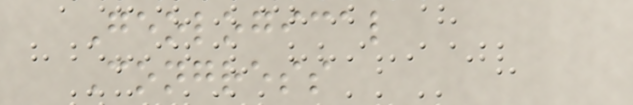Geological
Congress
